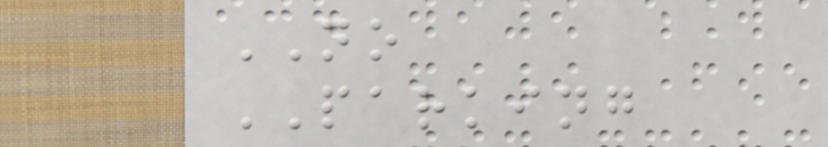NO
PARKING
